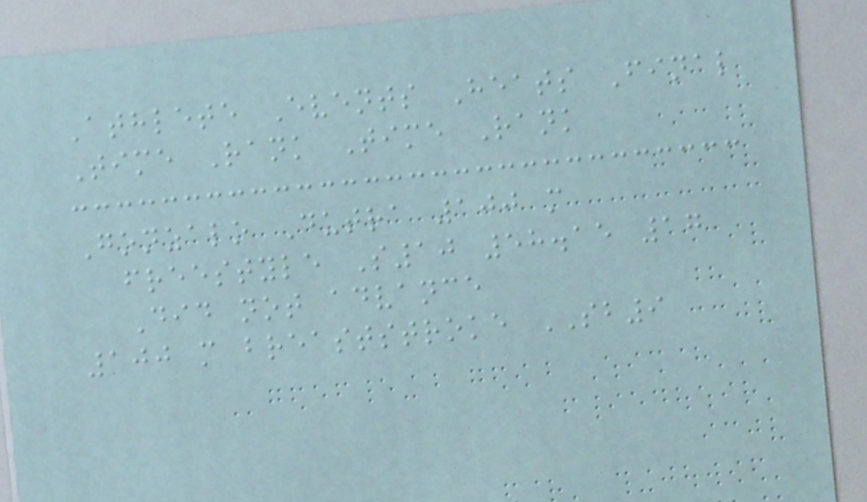Athlete Events Heats Final
Time Rank Time Rank
Gonzalo Dutra 100 m
freestyle S10 58.15 17
Did not advance
100 m breaststroke SB9
